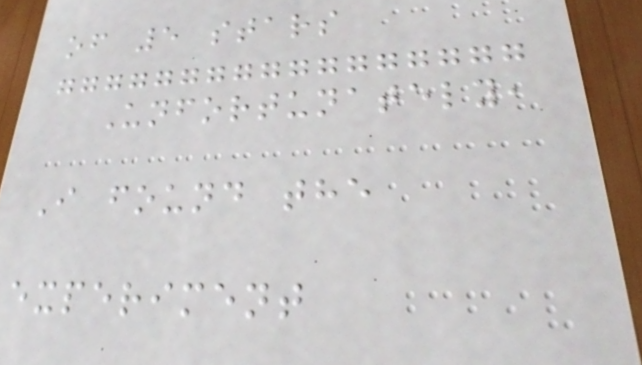of 5 stars
Unfortunately,
I found the
experiment
